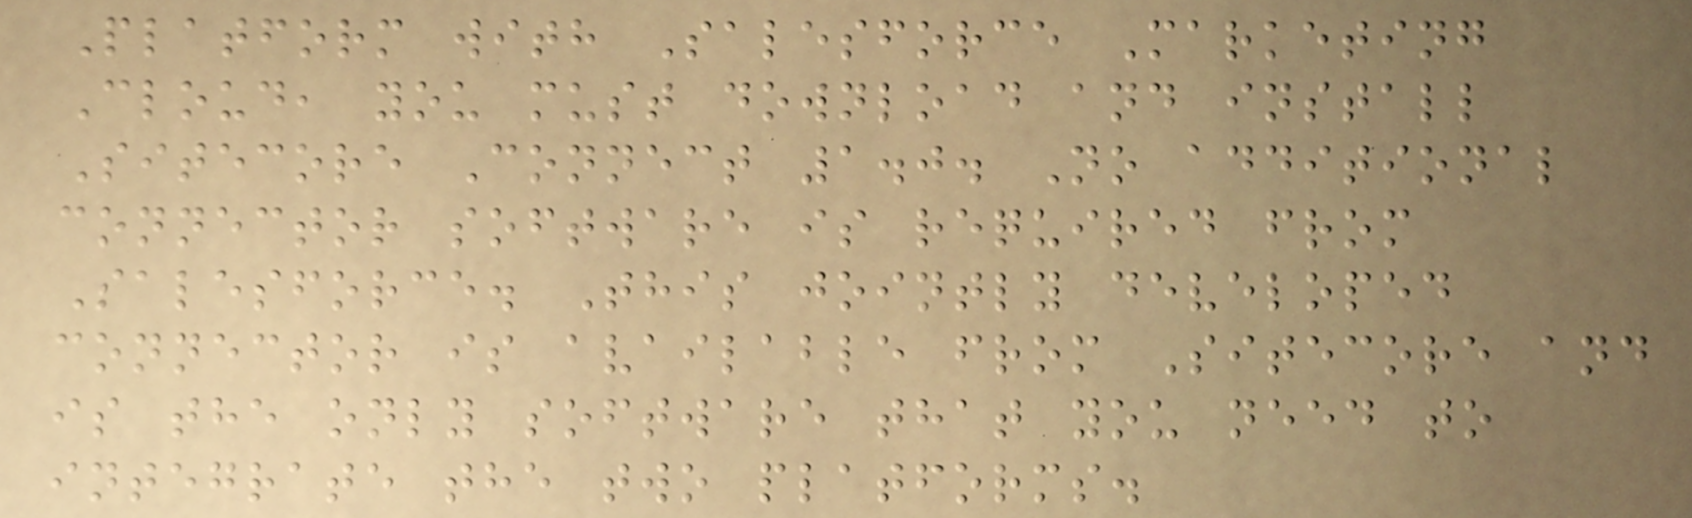Platform with Salesforce Marketing
Cloud, you must download and install
Sitecore Connect 1.0. No additional
connector software is required from
Salesforce. This jointly developed
connector is available from Sitecore and
is the only software that you need to
integrate the two platforms.
